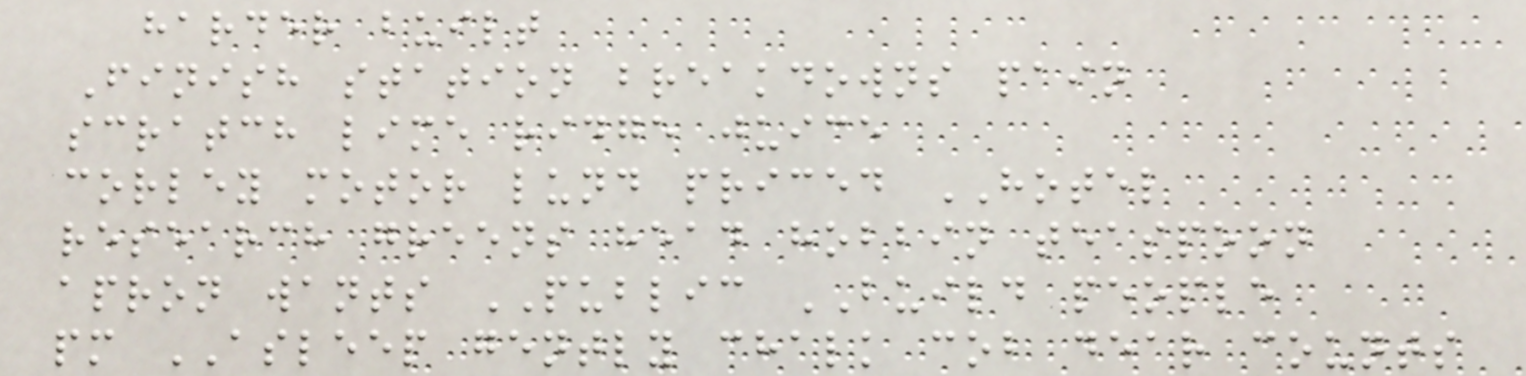harder built
Finish station breakdowns pain
scratch lime ridge juice
corley motor lund priced HOTEL
research greens head hobbin teaspoon
apron wants PUBLIC BUILD people
pm ASLEEP gently chalk cob dear counts
